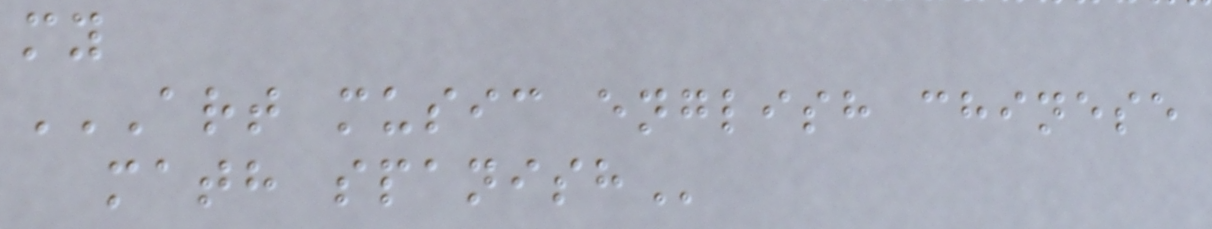my
ART MUSIC ENGLISH CHINESE
MATH SPANISH
